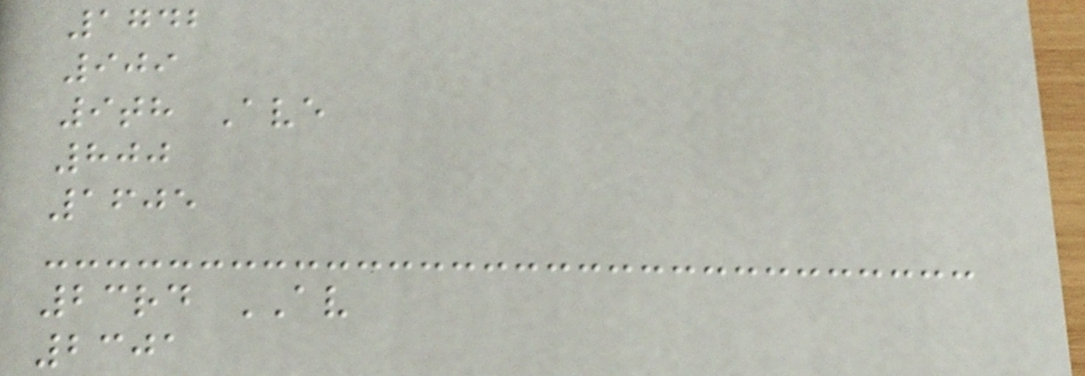1742
909
9th Ave
800
1605
23rd AV
2301
